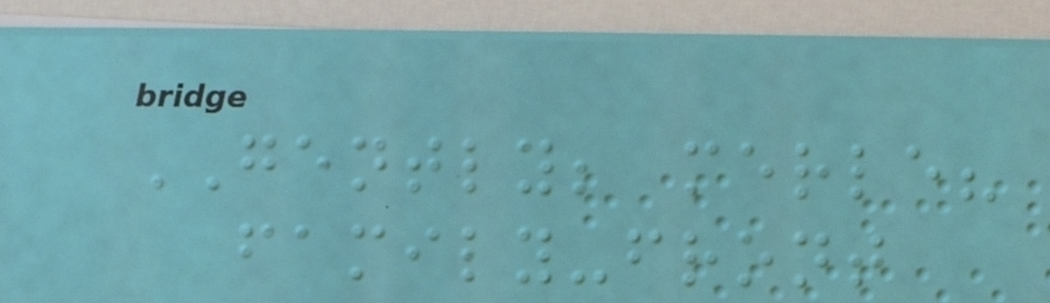GENTLY; merle?
family-front
